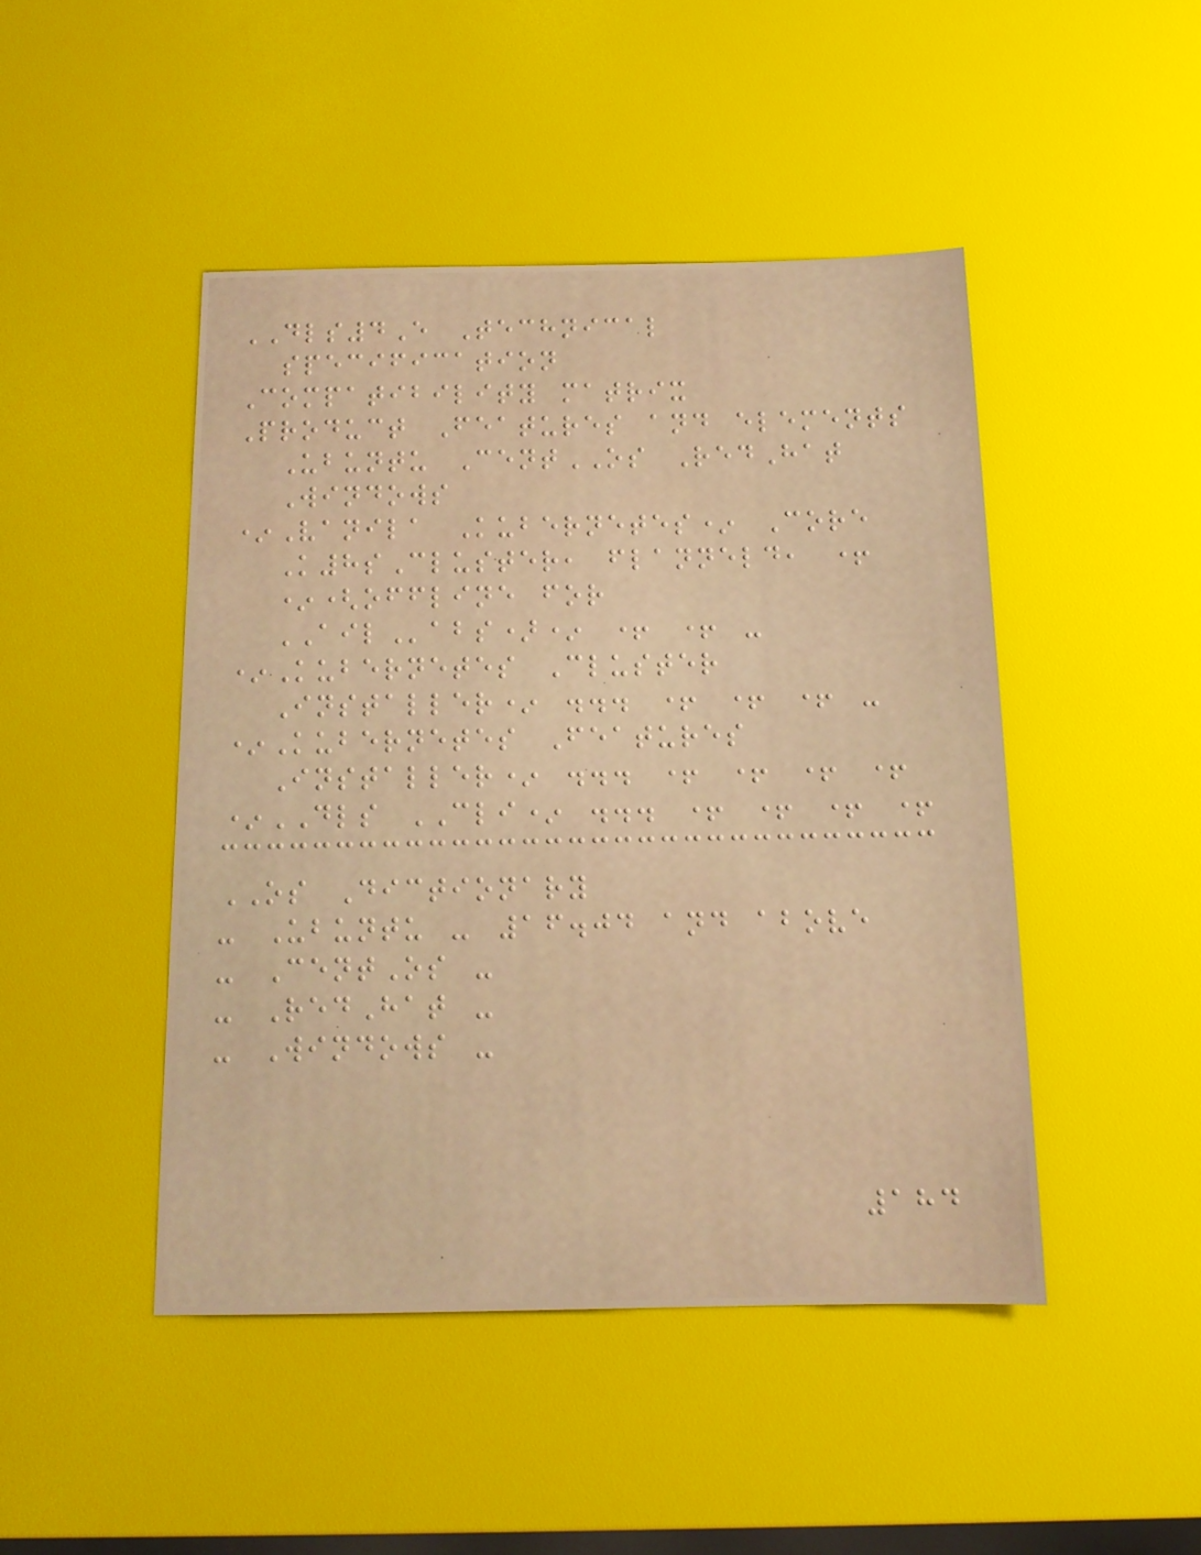DLS4E Technical
specification
Compatibility matrix
Product Features and elements
Ubuntu CentOS RedHat
Windows
*Vanila Kubernetes* Core
K8sCluster, flanneld, +
*(offline for
AILabs)* + + -
*Kubernetes Cluster
Installer* ... + + + -
*Kubernetes Features
Installer* ... + + + +
*DLS CLI* ... + + + +
OS Dictionary
- Ubuntu - 16.04 and above
- CentOs -
- RedHat -
- Windows -
184
